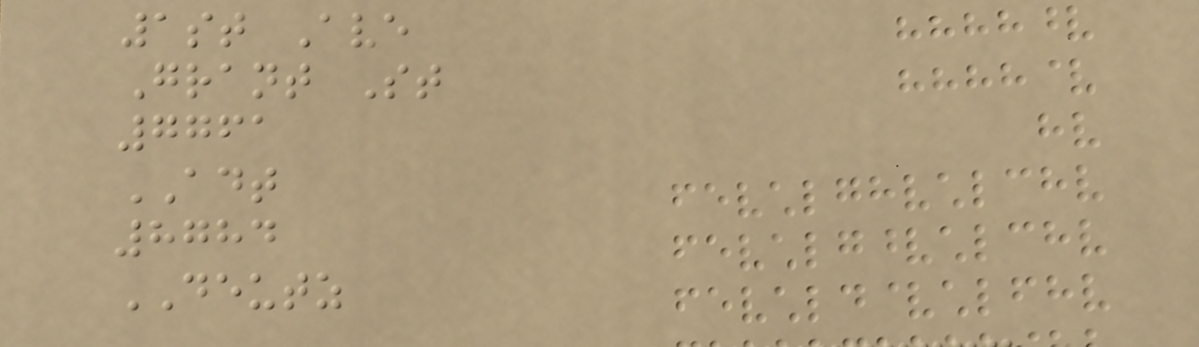1st Ave
Grant St
7761
ADT
8784
DEUTZ
